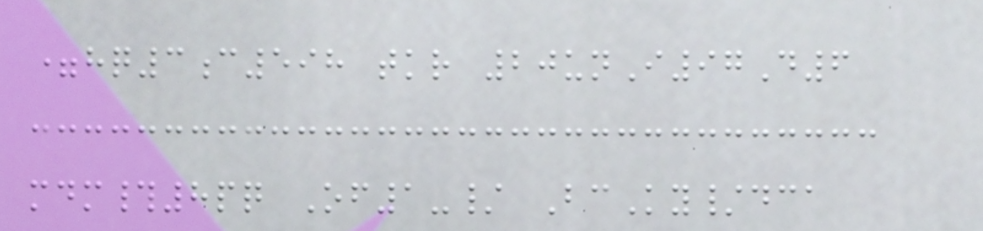=hq3c598 tkr 20unI97D6
mdm#8pq Of1-/ BcKy/dca
